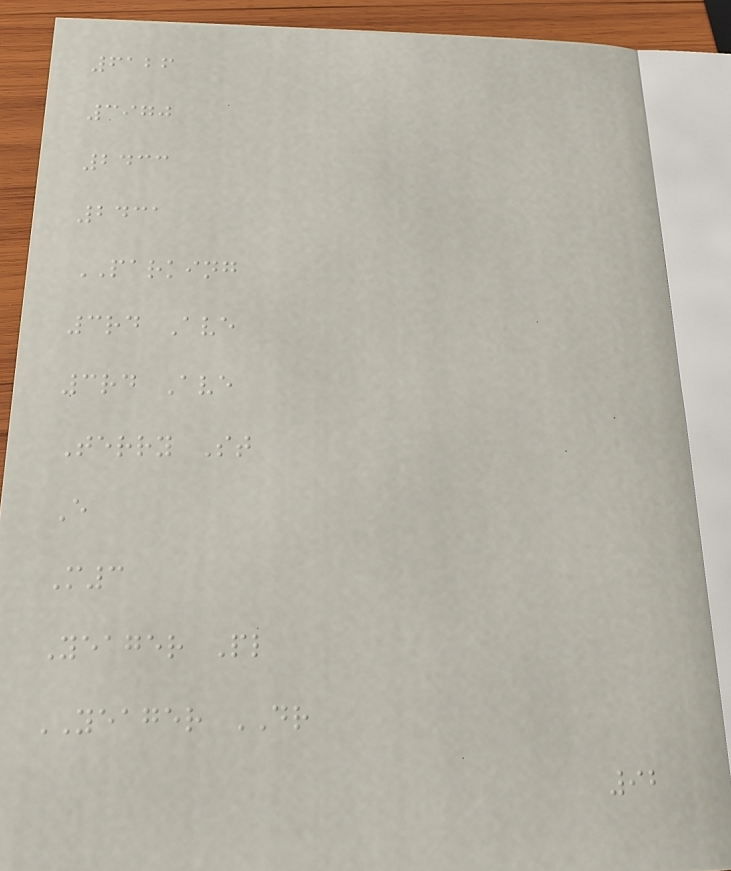6126
3970
2433
2431
PARKING
3rd Ave
3rd Ave
Terry St
E
M3
Yeager Pl
YEAGER DR
92
